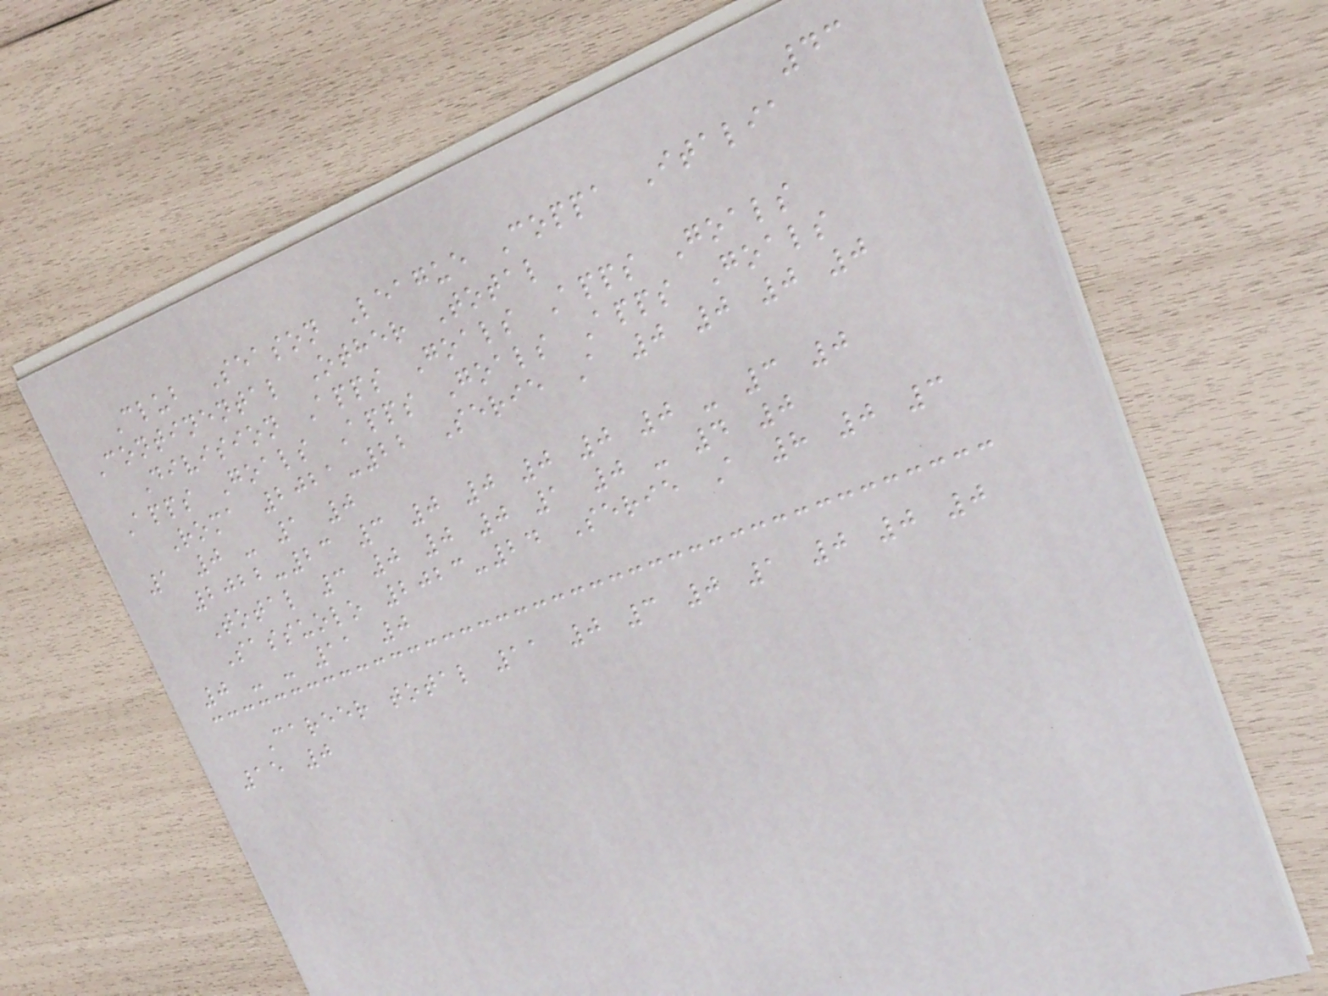43
Club Season League Coppa Italia
Continental Other Total
Division Apps Goals Apps Goals
Apps Goals Apps Goals Apps Goals
Roma 2021-22 Serie A 0 0 0 0
1 0 - 1 0
2022-23 3 0 0 0 0 0 - 3 0
Total 3 0 0 0 1 0 - 4 0
Sassuolo 2023-24 Serie A 8 0 3
0 - - 11 0
Career total 11 0 3 0 1 0 0 0
15 0
